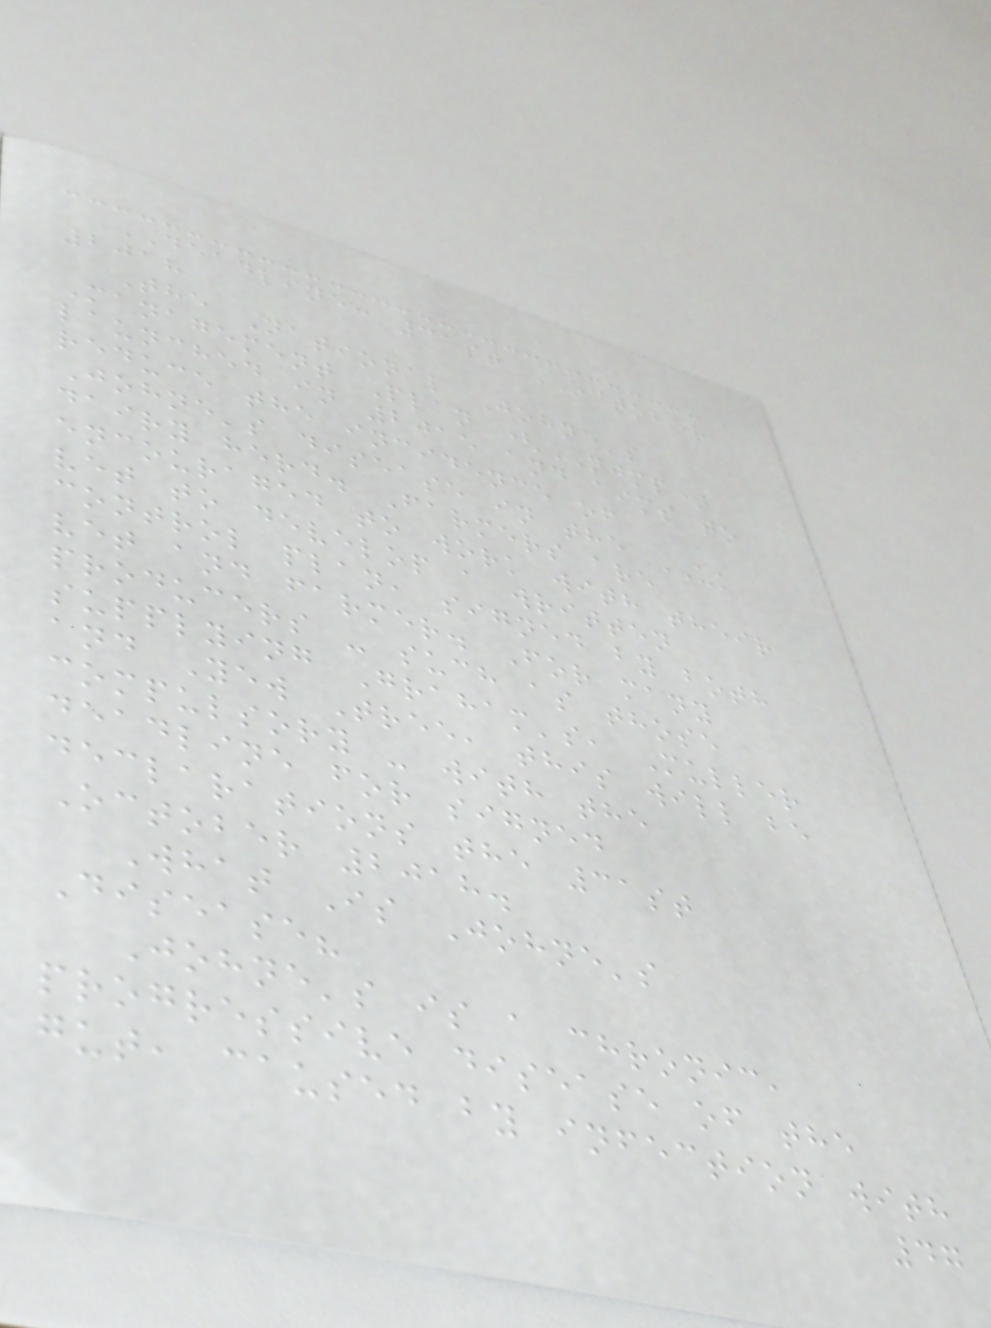DEADLINE: 31st OCTOBER
2018
The National Johne's
Management Plan (NJMP)
launched in 2015 and aims to
reduce the incidence of
Johne's disease in the UK
dairy herd. Farmers are
encouraged to work with their
vet to develop a written
control plan, signed by both
vet and farmer. For many
producers - such as those
supplying Graham's, Muller
and Yew Tree, this will be
compulsory - with the
deadline for signed
declarations the 31st
October 2018.
What Is Johne's
Disease?
Johne's is a chronic,
progressive disease of the
gut, caused by infection with
47
